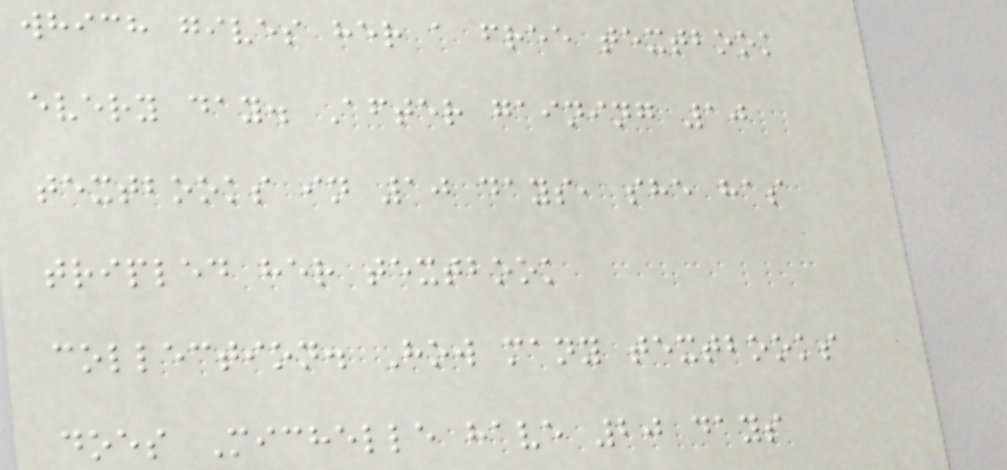which gives her a free textbook
every day. After gaining 10
textbooks in 10 days, she has
tripled her textbook
collection. How many textbooks
does Michelle have 20 days
